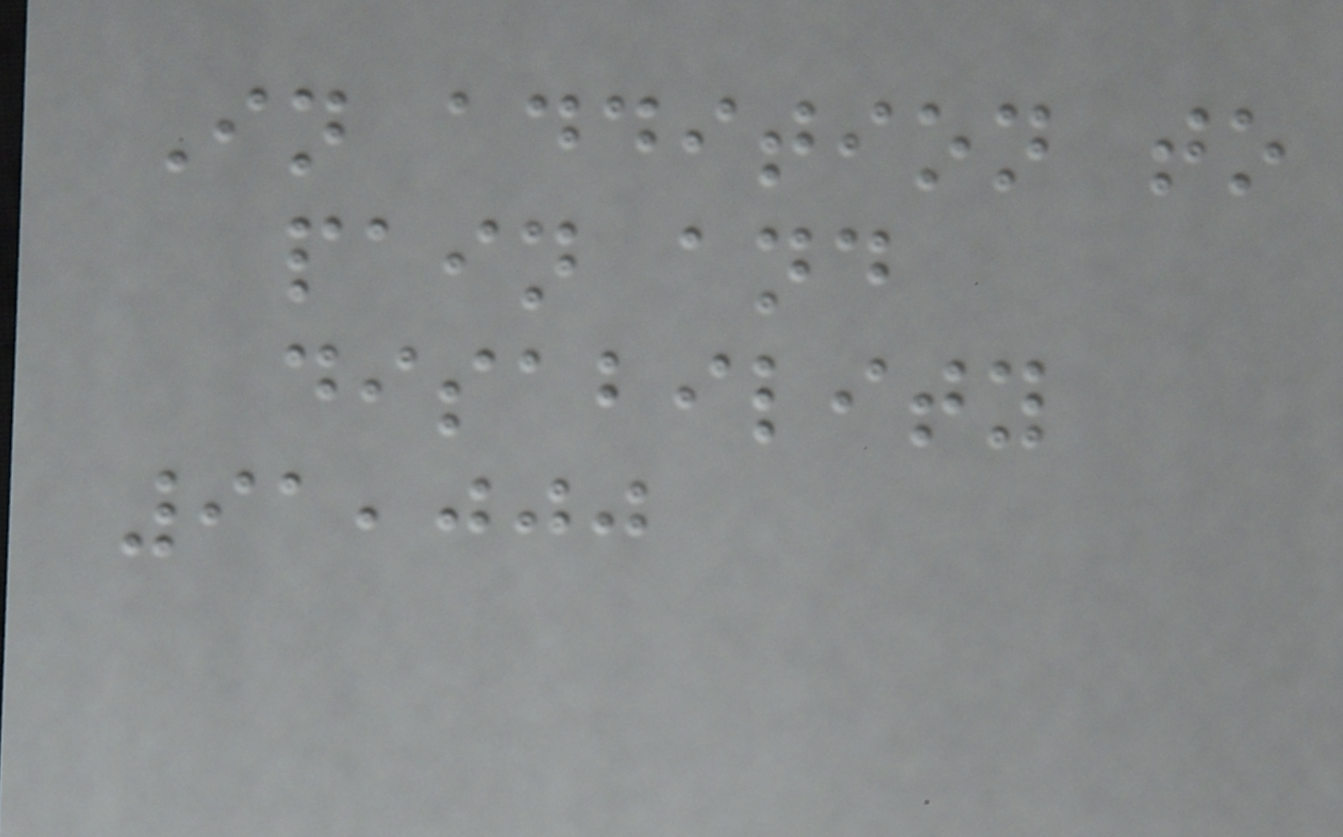In addition to
pain and
disability
91,000
